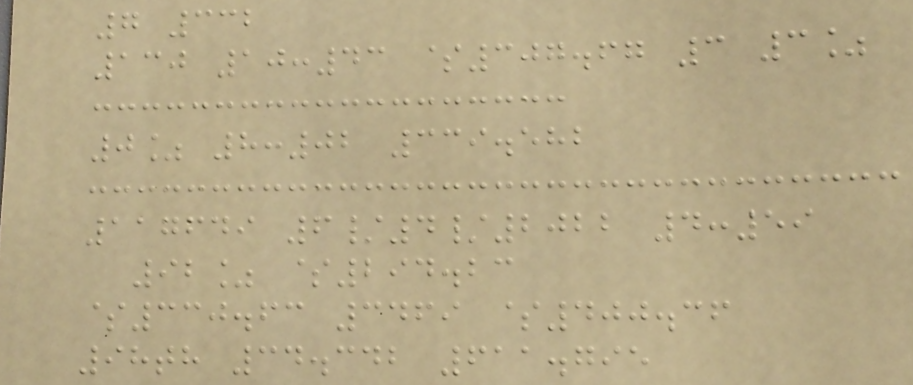7 332
130 10:43 $307.67 3 3%
0% 8:02 339.582
117649 6/4/2022 4:59
92% $294.23
$330.63 3469 $400.36
98th 34.342 611.795
